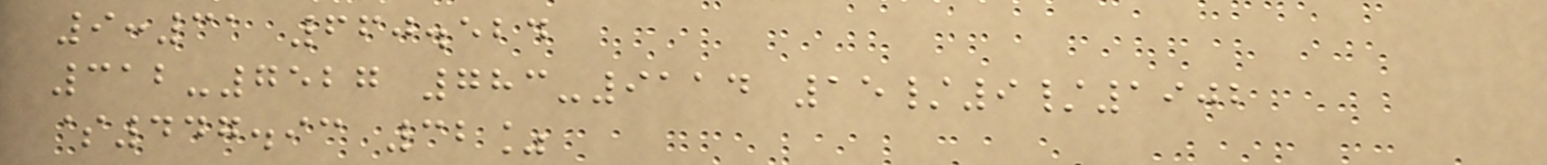9:31 660.524
312-7527 783-9114 15/9/1902
$447.93 32%
